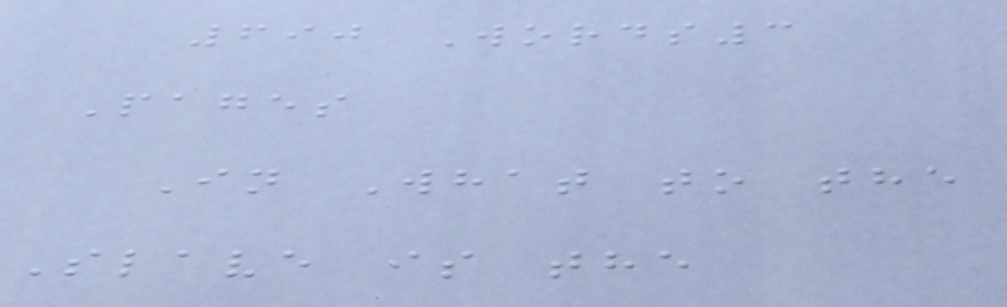690 Words3
Pages
In What to the
Slave is the
